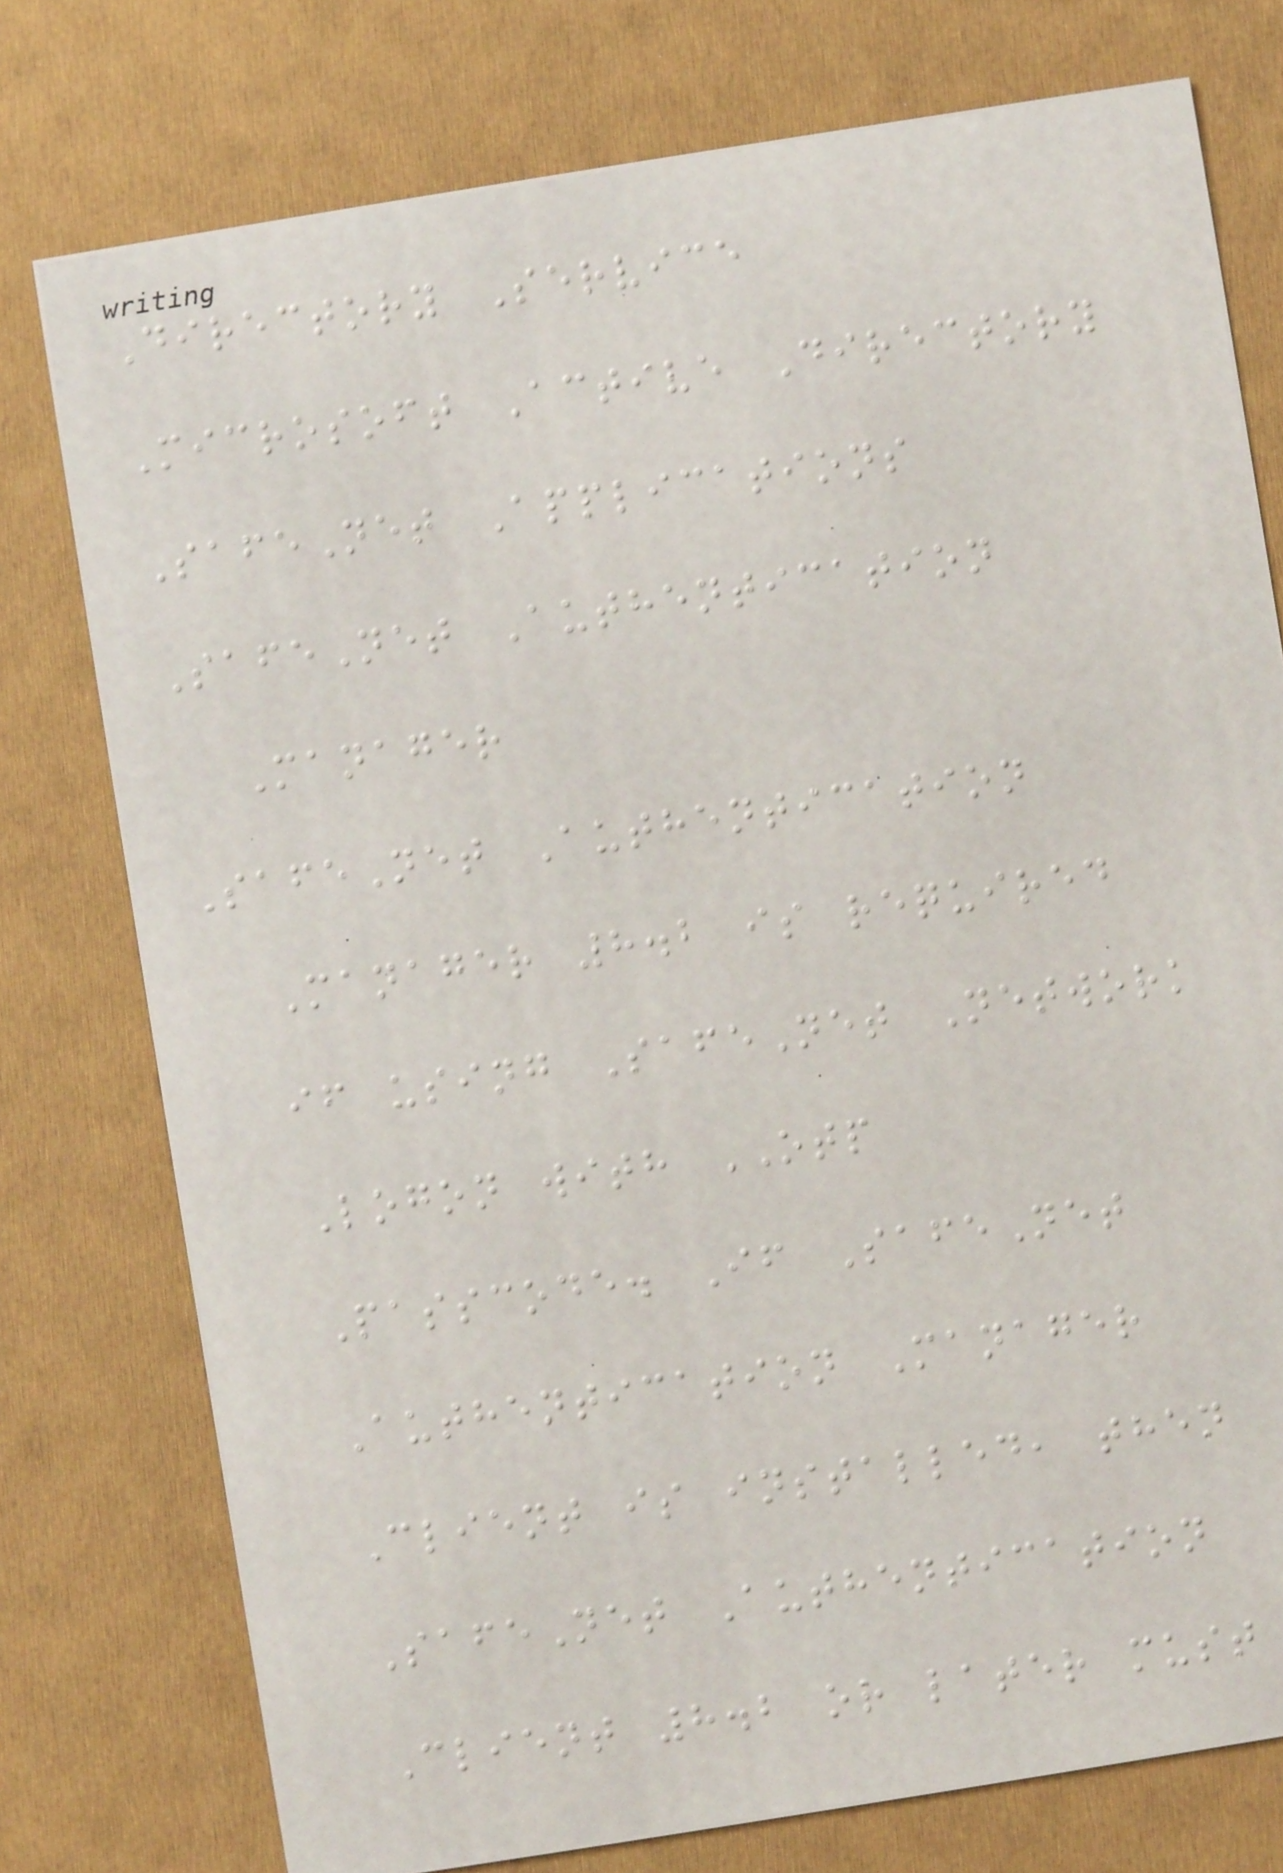Directory Service
Microsoft Active Directory
SafeNet Applications
SafeNet Authentication
Manager
SafeNet Authentication
Manager 8.2 is required
if using SafeNet Network
Logon with OTP
Passcode. If SafeNet
Authentication Manager
Client is installed, then
SafeNet Authentication
Client 8.2 or later must
